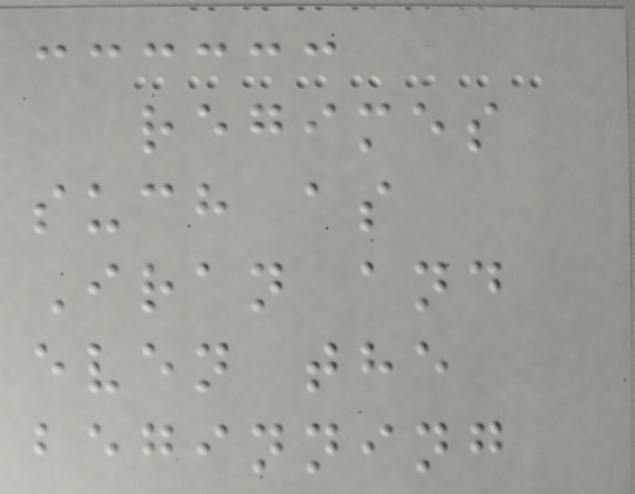regimes
such as
Iran and
even the
beginning
